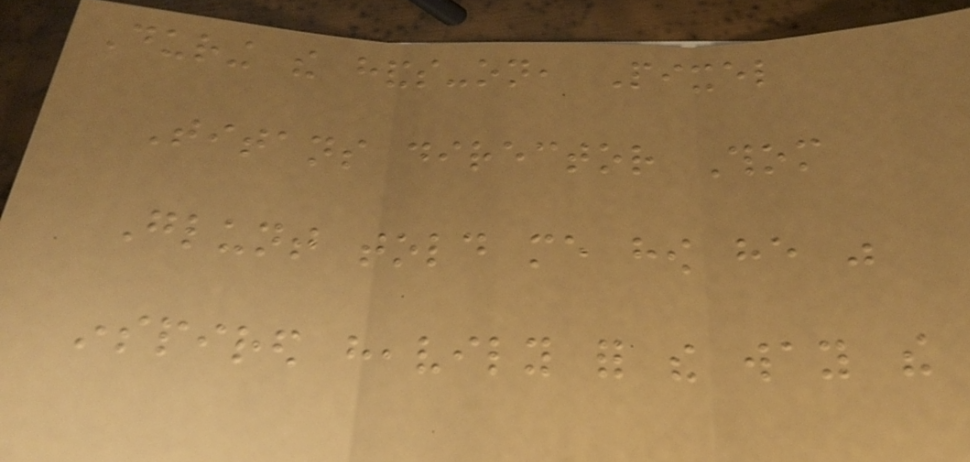During the hands-on, Pixel
Titans director Thom
Glunt told me how he was
inspired heavily for the way the
